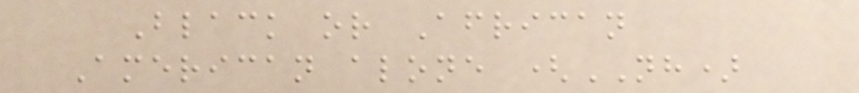Black or African
American alone (NH)
